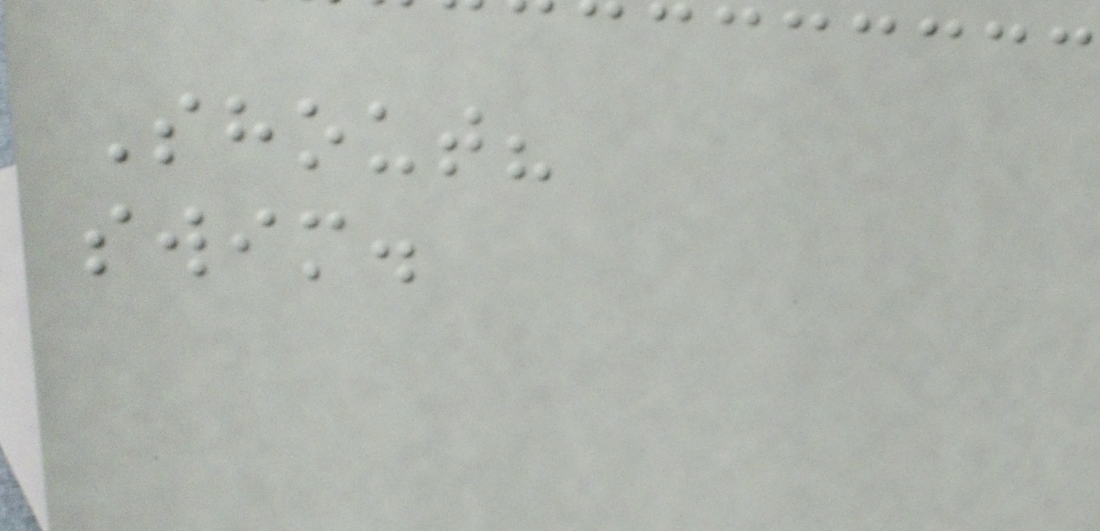Shout?
swim.
